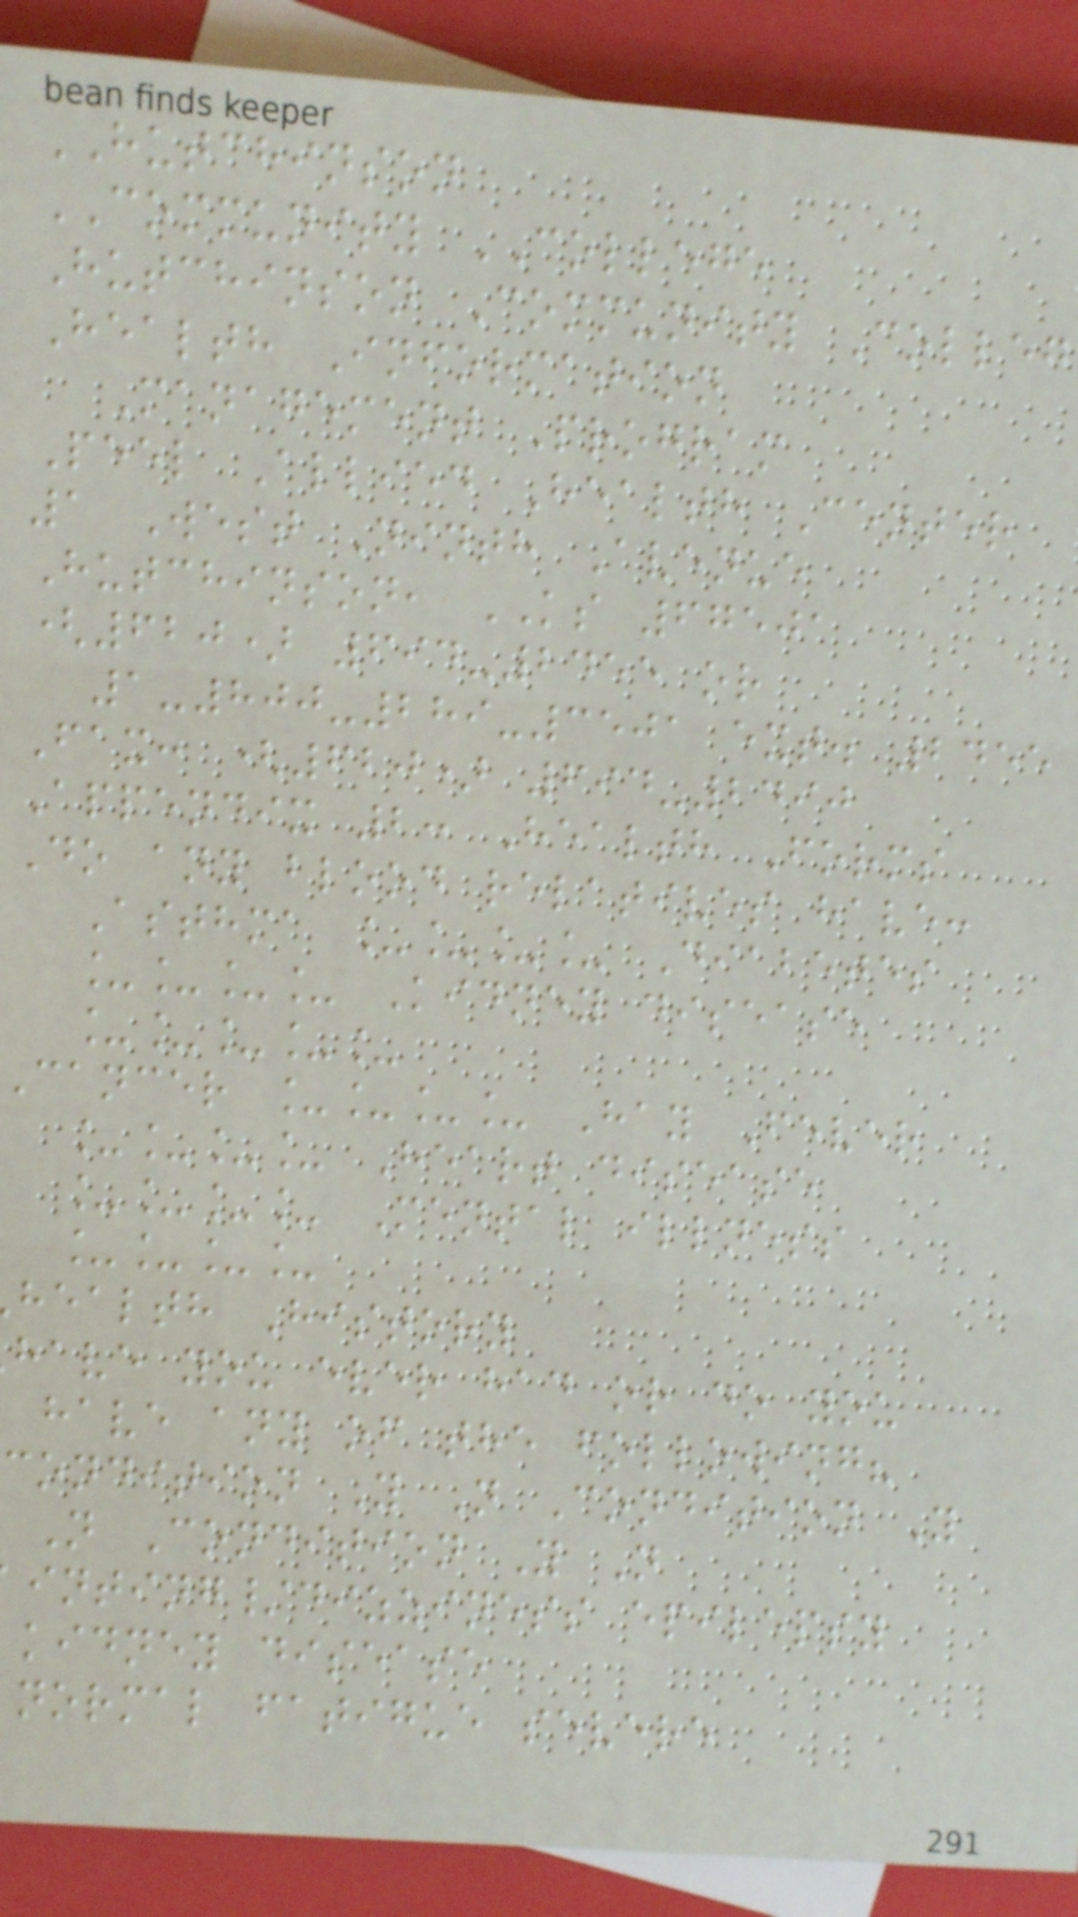HUTCHINSON
COMMUNITY COLLEGE
Hutchinson Community Colleg
Health Information
Management Program
Peel Allied Health Center
1 West Ninth Avenue
Hutchinson, KS 67501
(620) 694-2455 or
1-800-289-3501 ext. 2455
Fax: (620) 694-2490
Appendix 2: Health Forms
Do any blood relatives have:
Asthma ____ Diabetes
____ Kidney disease
_____
cancer ____ Hay Fever
____ Heart disease
____ Mental illness
____
health History
have you ever had or do you
have any of the following?
condition Y N Condition Y
N Condition Y N
inting/dizziness epilepsy
kidney disease
normal fatigue severe
